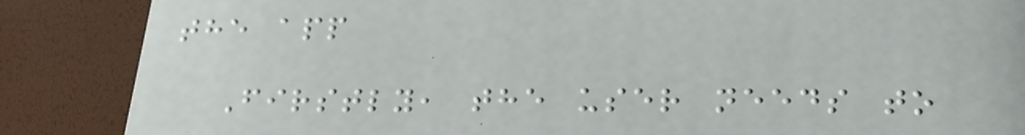the app
Firstly, the user needs to
